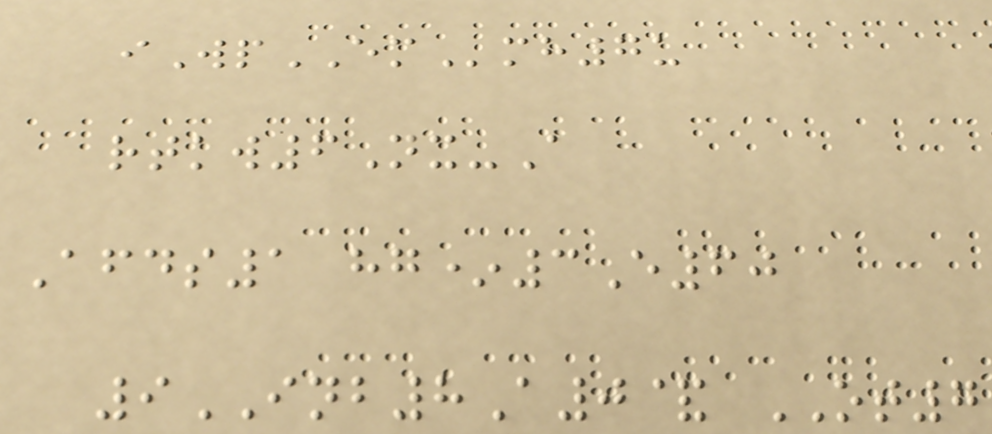iWpEMmh7u
rtkw6Nx-A
Afds1 hg*3E60
9INB8A0& OT7
